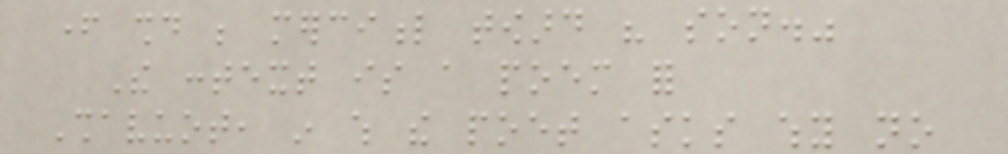father should be merciful toward his son."
The context is a poem for
Shavuot, in which the poet asks why no
